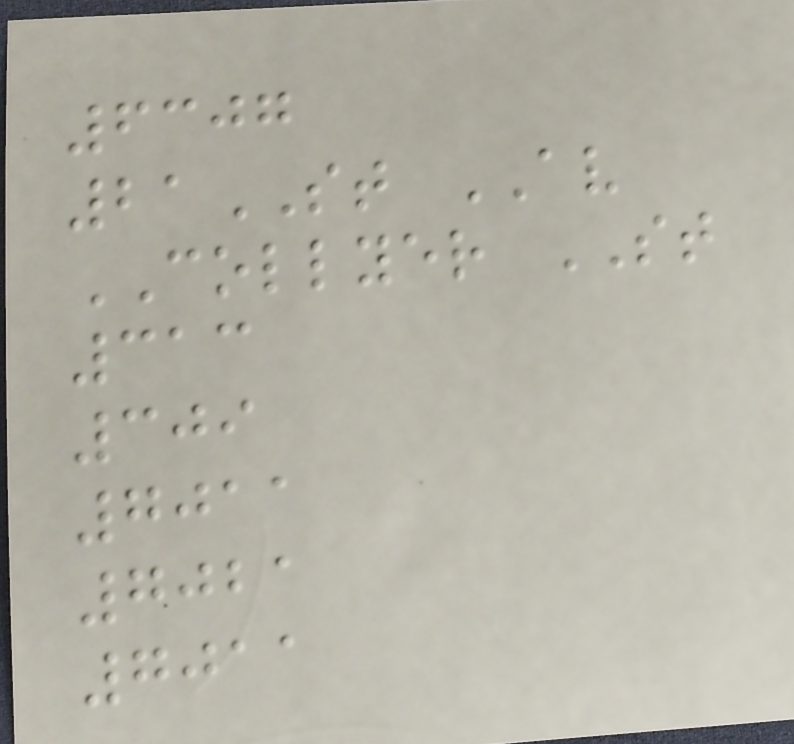6307
21ST AV
COLLYER ST
313
309
7011
7021
7011
